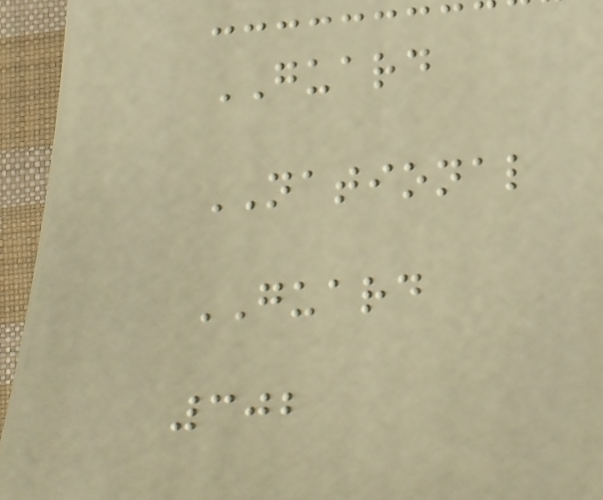GUARD
NATIONAL
GUARD
302
